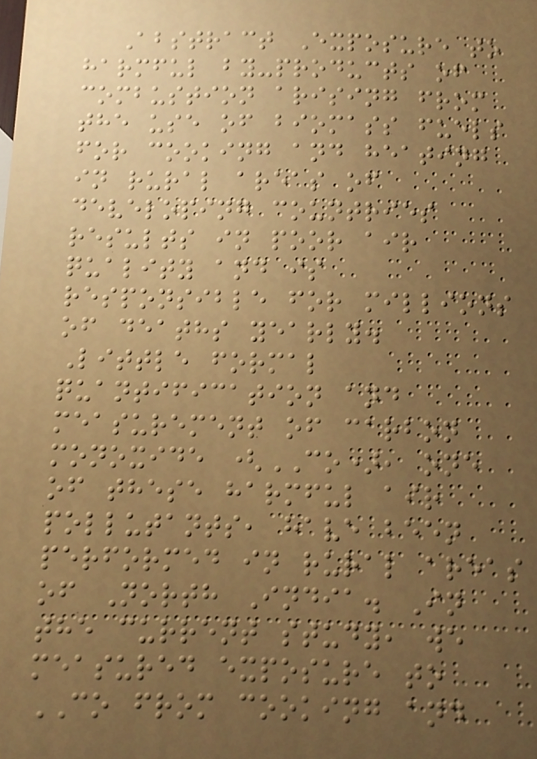Abstract Exposure to
harmful by-products of
combustion arising from
the use of biomass fuels
for cooking and heating
in rural areas of
developing countries
results in poor air
quality and is
responsible for millions
of deaths yearly.
Little formal
quantification and
measurement of carbon
monoxide (CO), one
of these harmful air
pollutants, have been
performed in rural areas
of North India. In
the current study, we
measured exposure to
CO from cooking and
